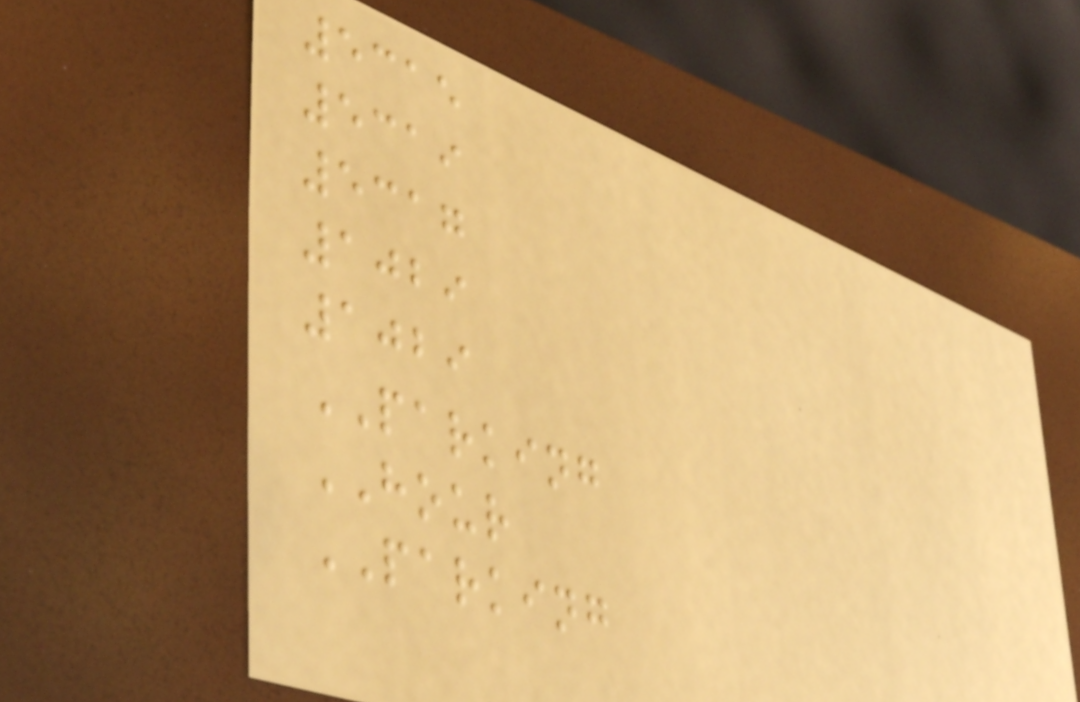5315
5319
5317
1029
1029
PARKING
HOUR
PARKING
